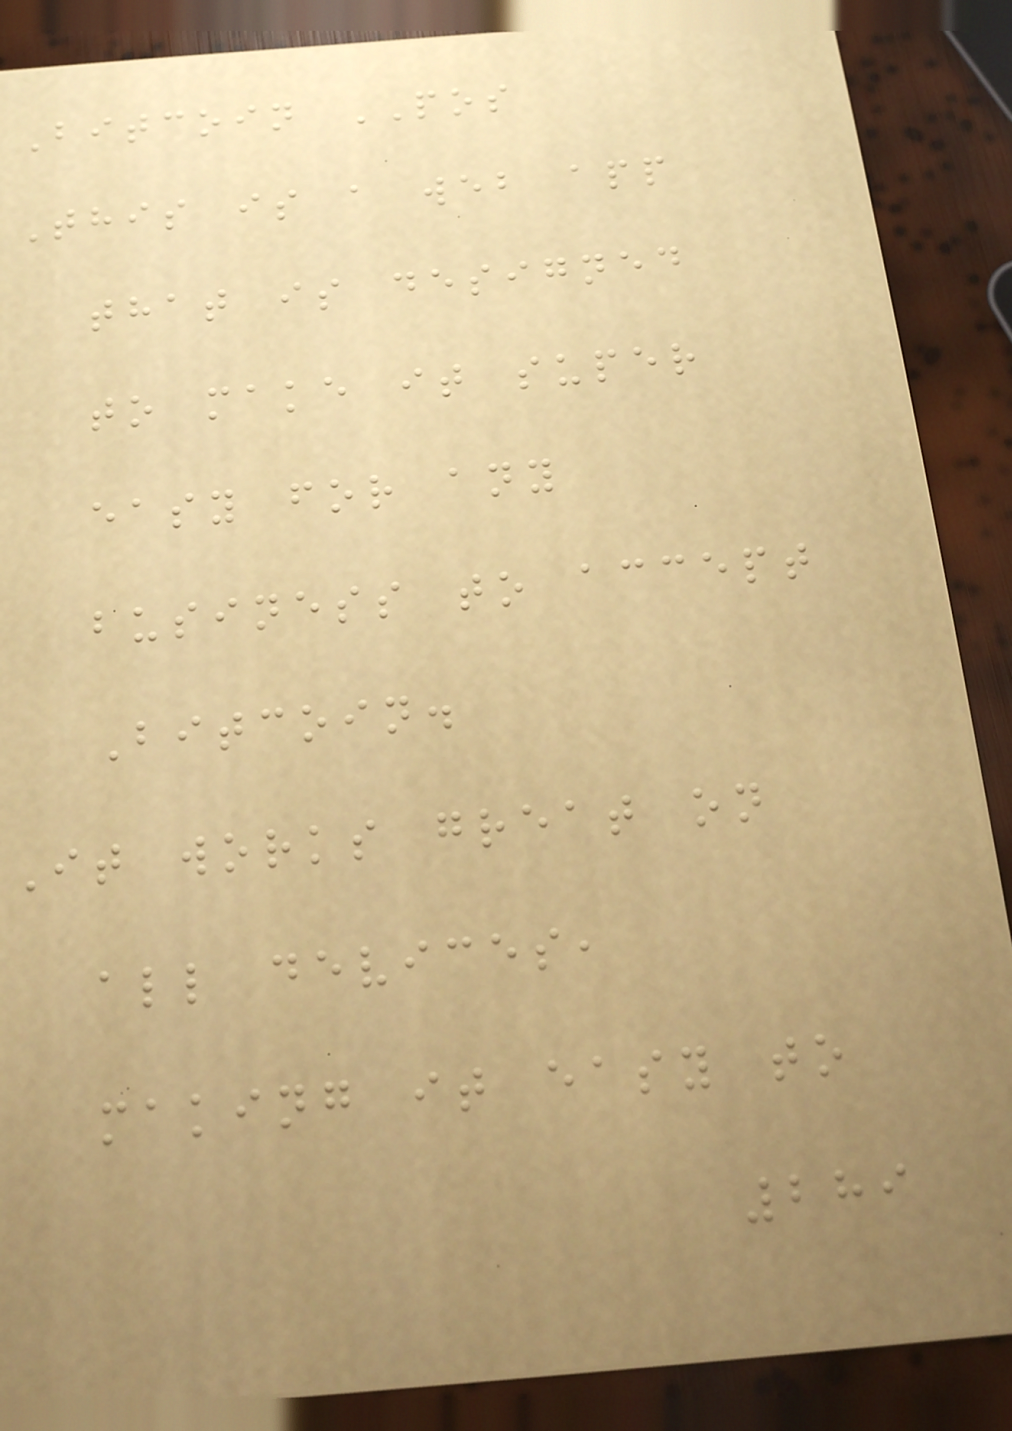Bitcoin POS
This is a web app
that is designed
to make it super
easy for any
business to accept
Bitcoin.
It works great on
all devices,
making it easy to
289
